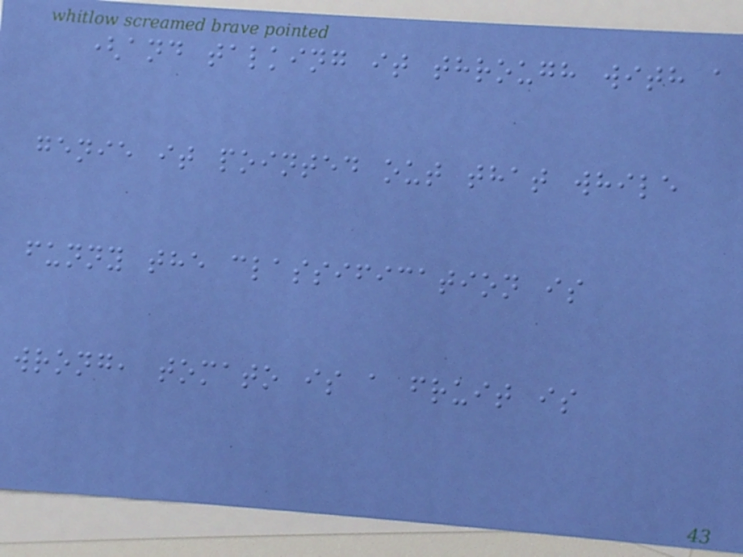(and talking it through with a
genie it pointed out that while
funny the classification is
wrong, tomato is a fruit is
